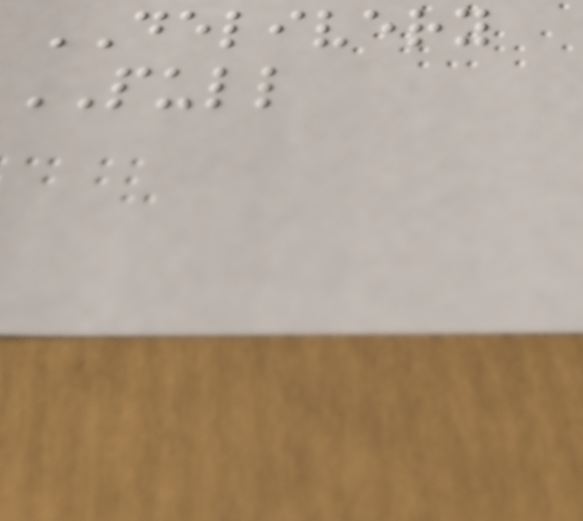DELIVERY
PULL
